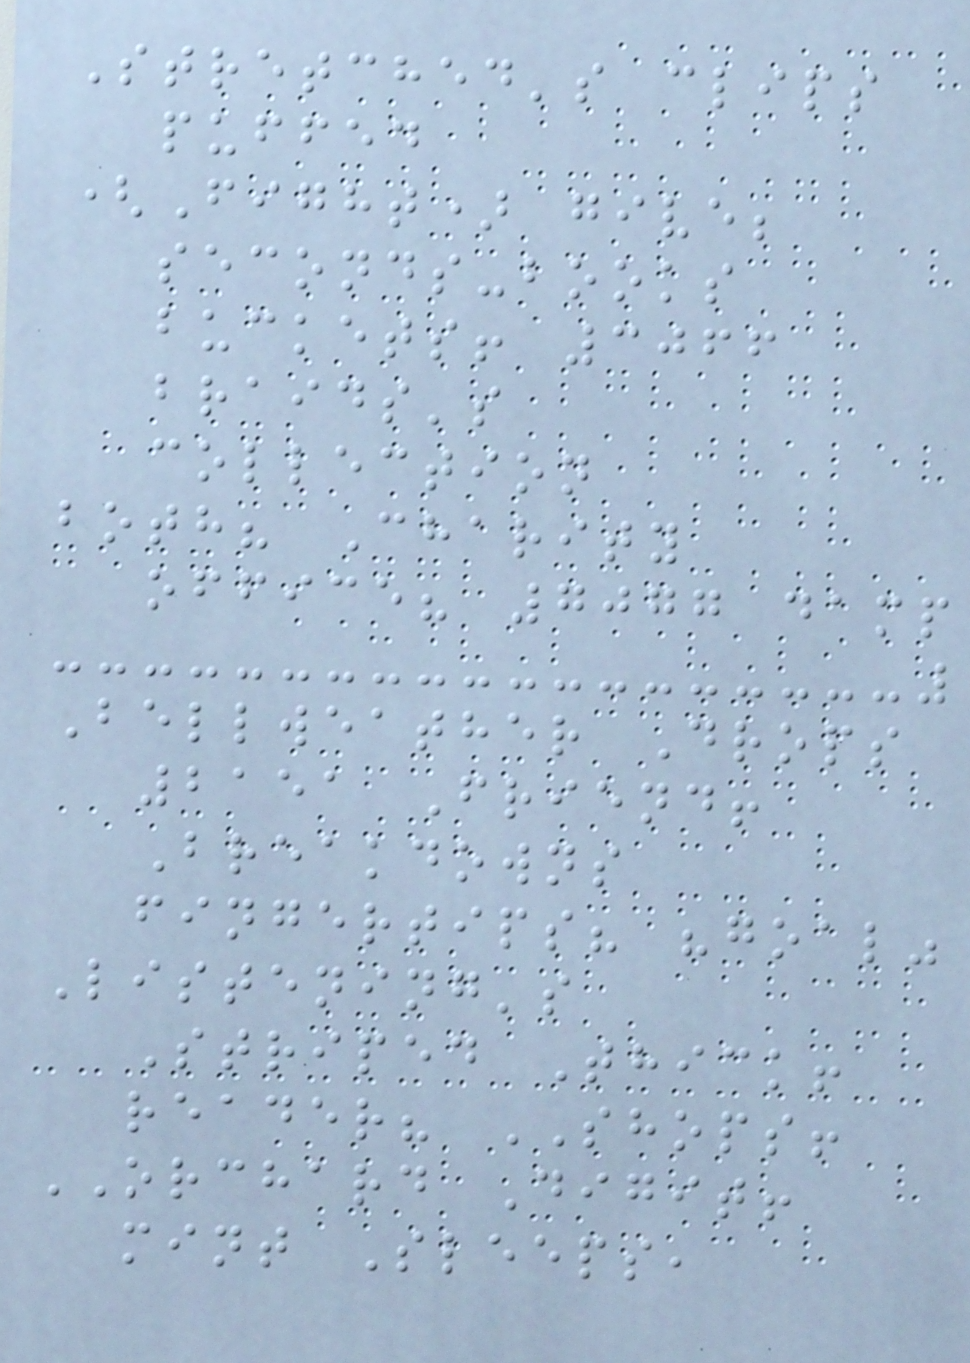Stretched's clips
puffed
(Fight) give;
seconds-books
buckets! 3066
braids's
collection
both? Charity
office? 7077 damp
Bellweather Drops
2151 Friend!
Breakdowns
fingertips? "goal"
Listening's
Striped Thick!
reader? SHOPS!
ORCHARD Digit!
mint Sleeps,
